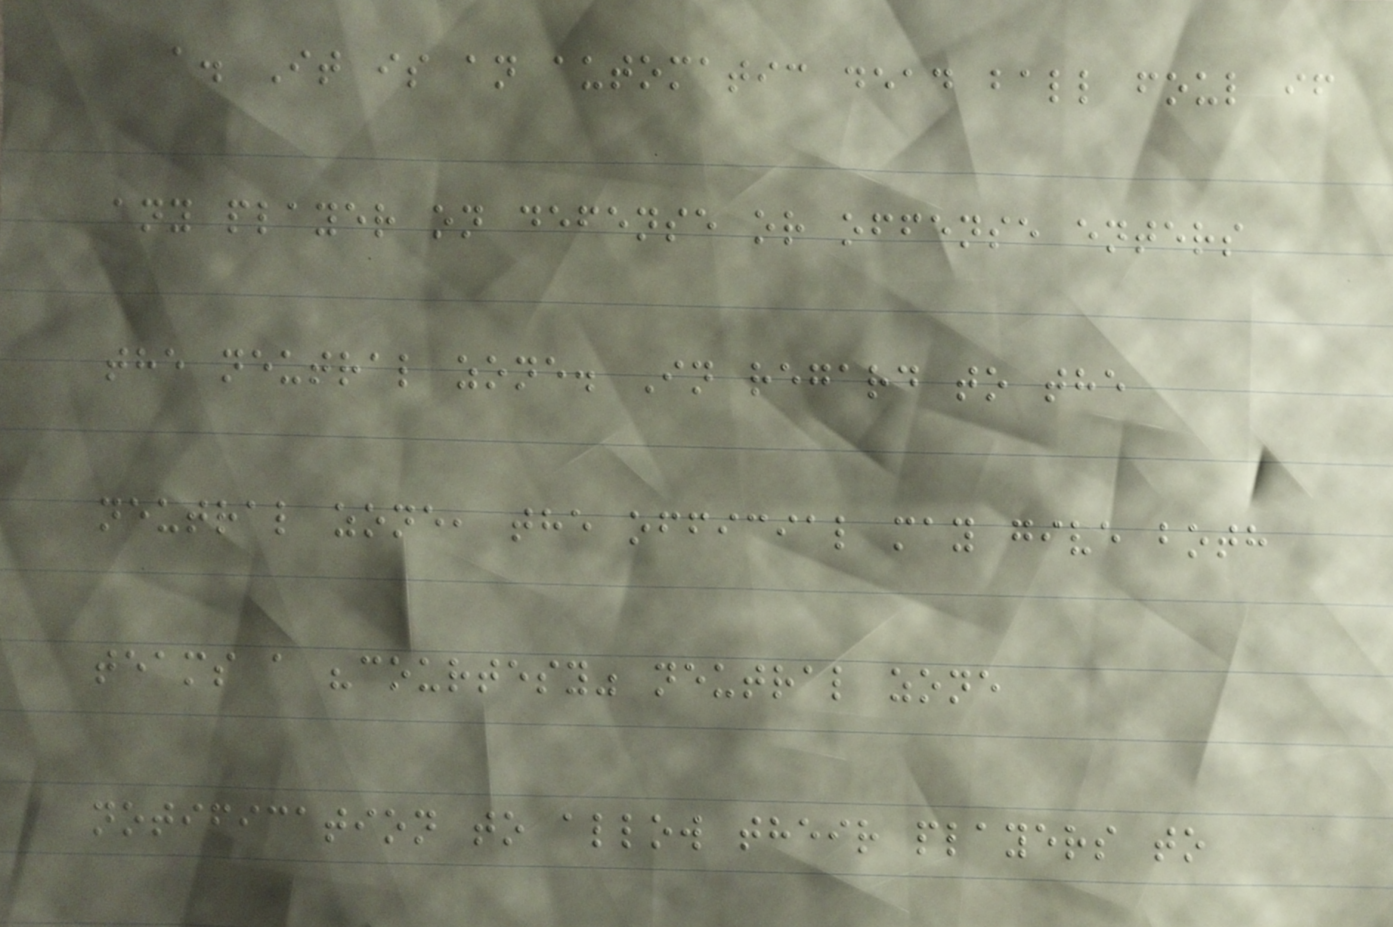a. It is an automatic dead ball foul if
any player on defense or offense enters
the neutral zone. In regard to the
neutral zone, the official may give both
teams a "courtesy" neutral zone
notification to allow their players to
